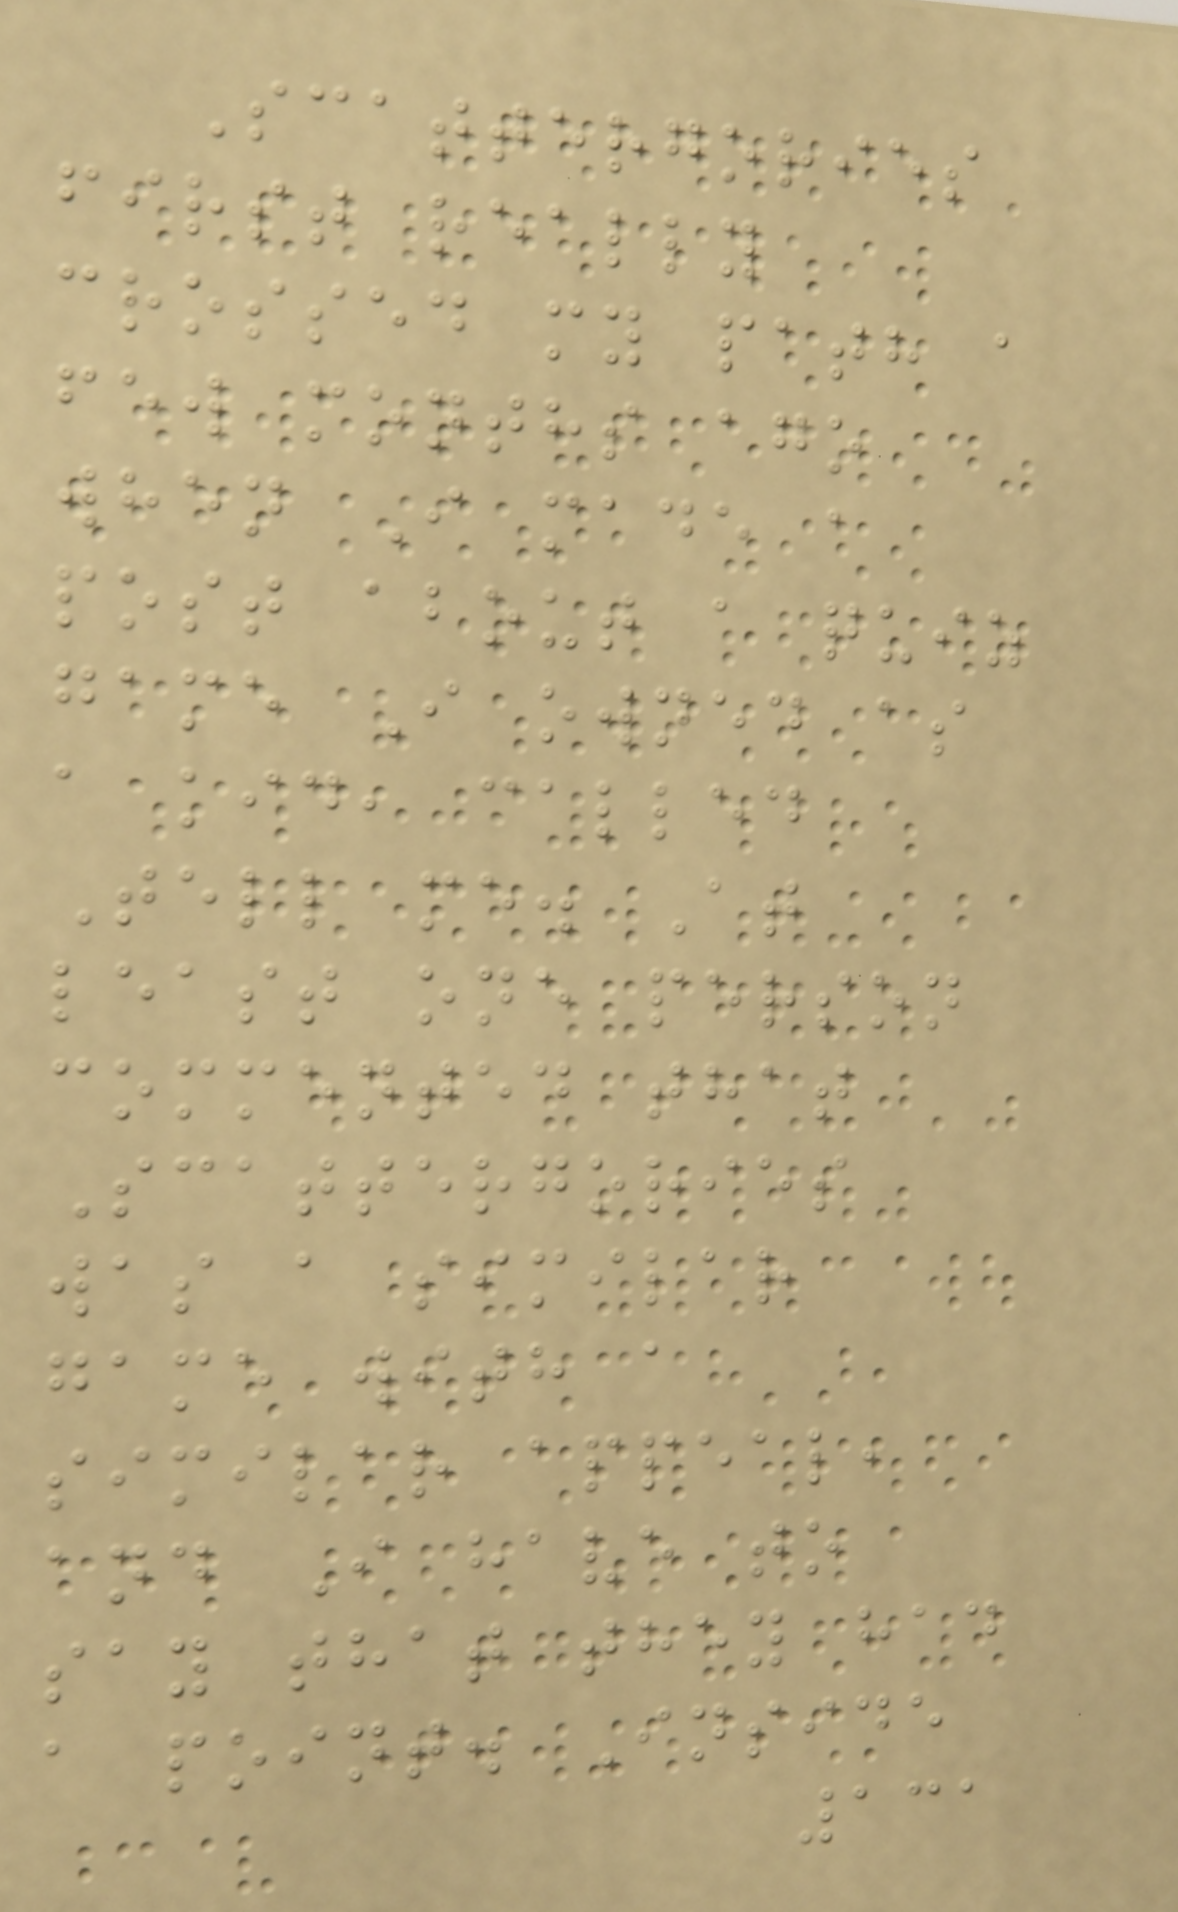Scattergories
first really
crossed my path a
few months ago
when I made a
post about a quiz
game I owned as
a kid, called
Tell me. At
least one person
commented that
Scattergories
was a similar
game with a
similar appeal,
and I have to
say that they had
a point. Inside
131
